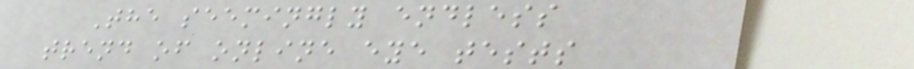The seemingly endless
trend of online eye tests
